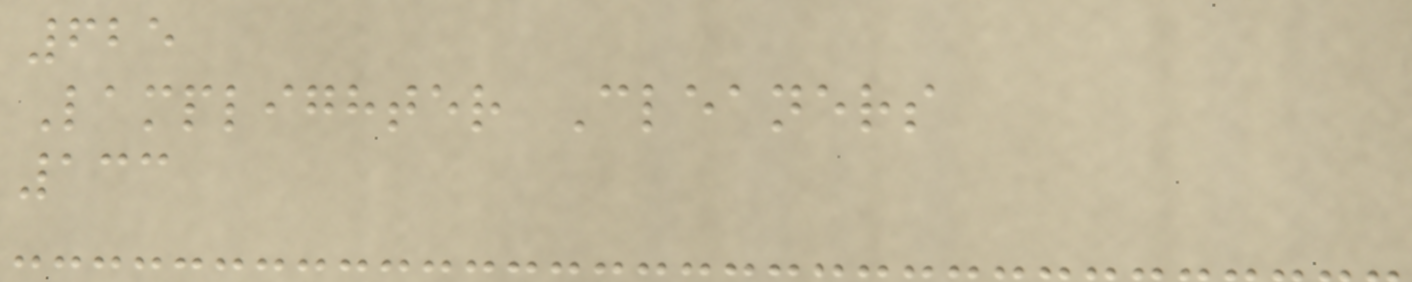625
Lamplighter Cleaners
133
